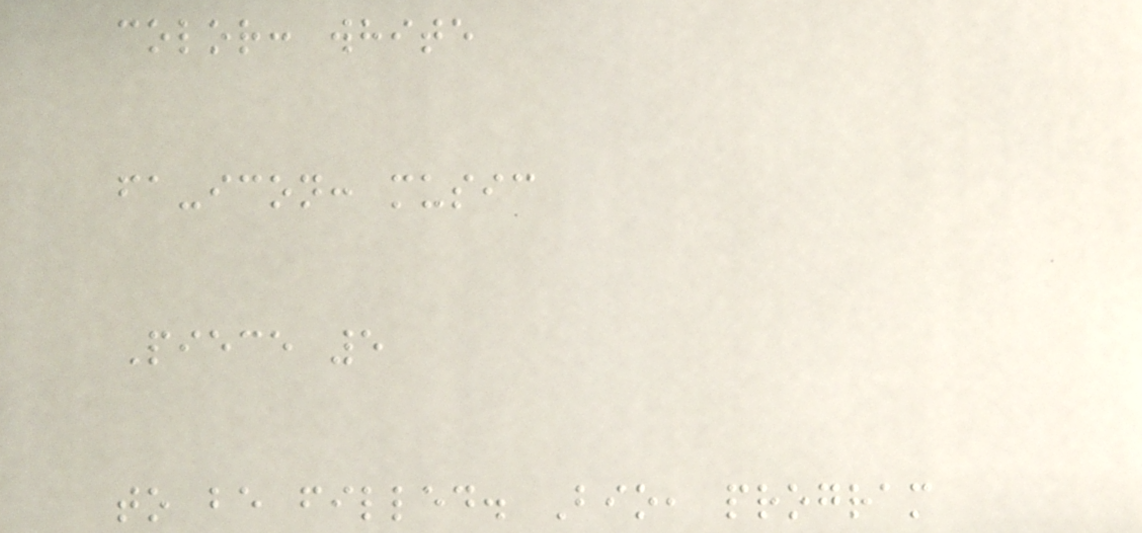color: white
fa-icon: music
Piece 5
to be filled. Bio, program
